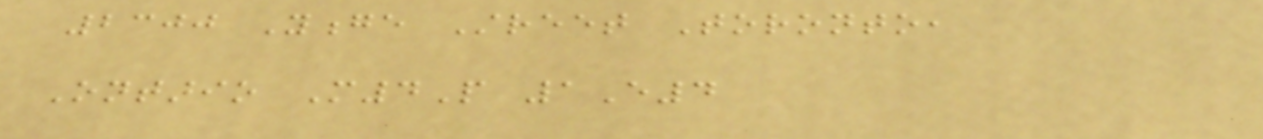2300 Yonge Street Toronto,
Ontario M4P 1E4
